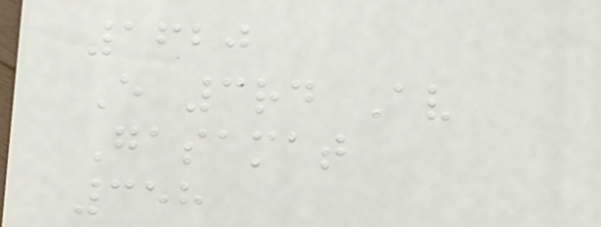1620
E 3rd Av
Gasamat
358
